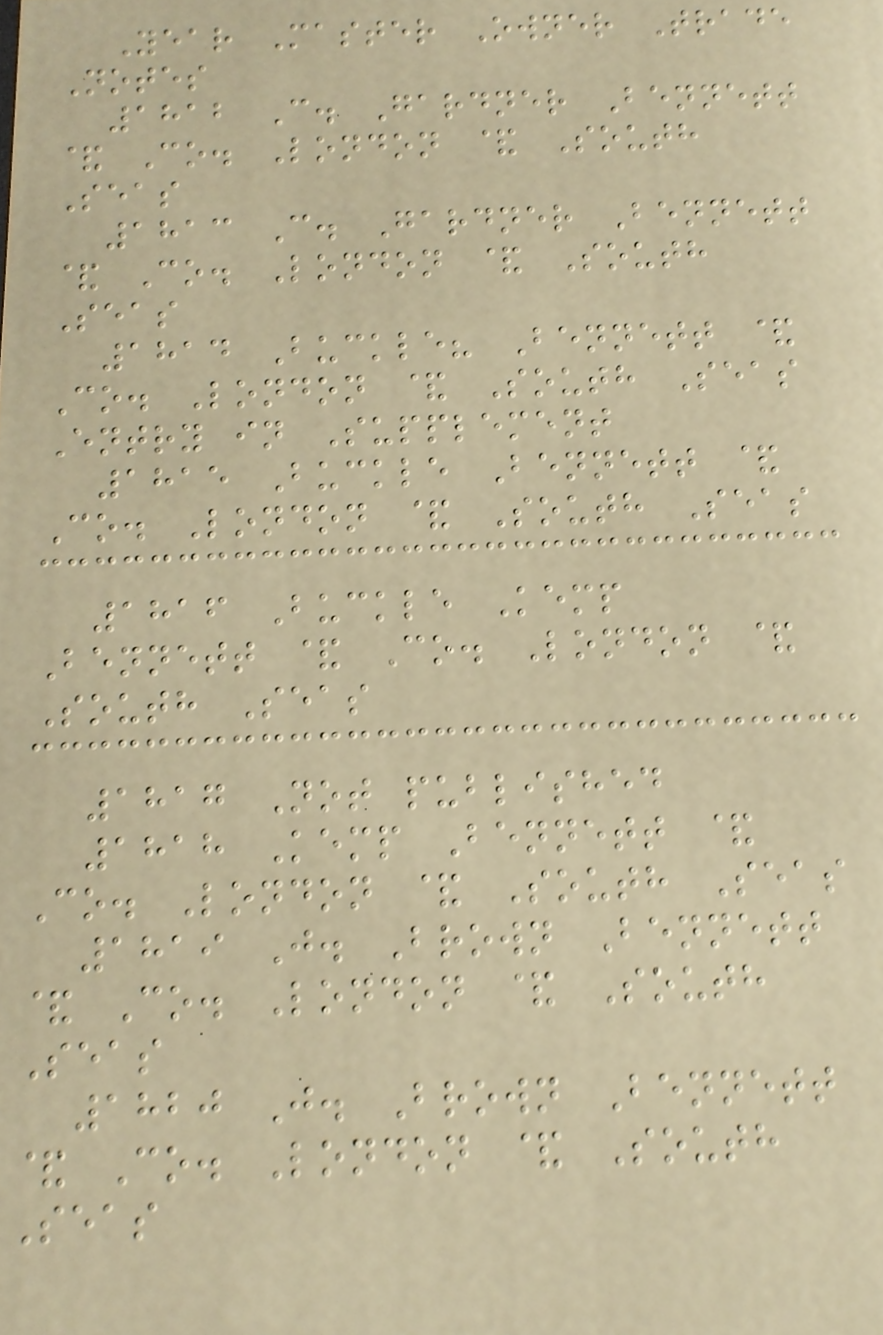Year Master Owner Trade
Notes
1812 C. Gardner Bennett
& Co. London & South
Seas
1813 C. Gardner Bennett
& Co. London & South
Seas
1814 Buckle? Bennett &
Co. London & South Seas
Entry in Supplement
1815 Buckle Bennett &
Co. London & South Seas
1816 Buckle Kemp
Bennett & Co. London &
South Seas
1817 Not published
1818 Kemp Bennett &
Co. London & South Seas
1819 J. Brown Bennett
& Co. London & South
Seas
1820 J. Brown Bennett
& Co. London & South
Seas
